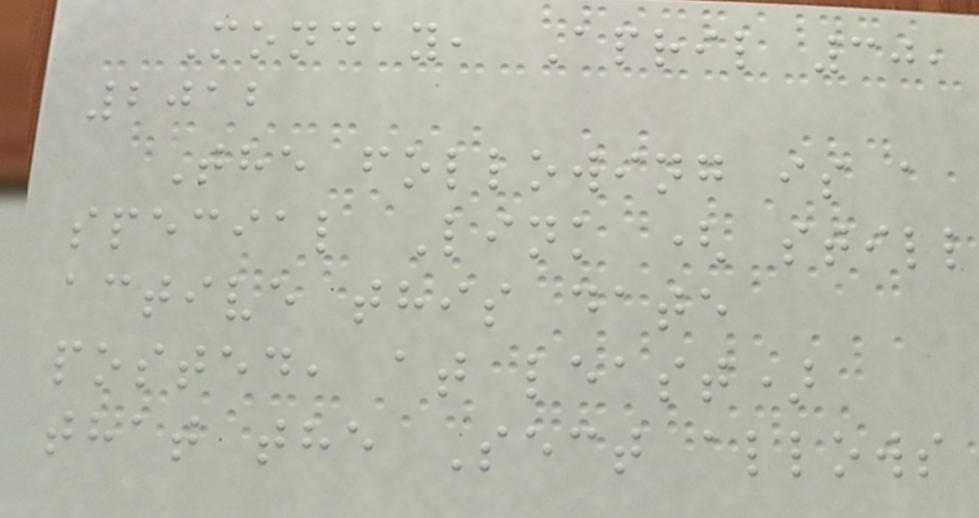Monday, April 30,
2012
The following is a
special Link ( still
active this date
posted, at least)
that the Sect allows
